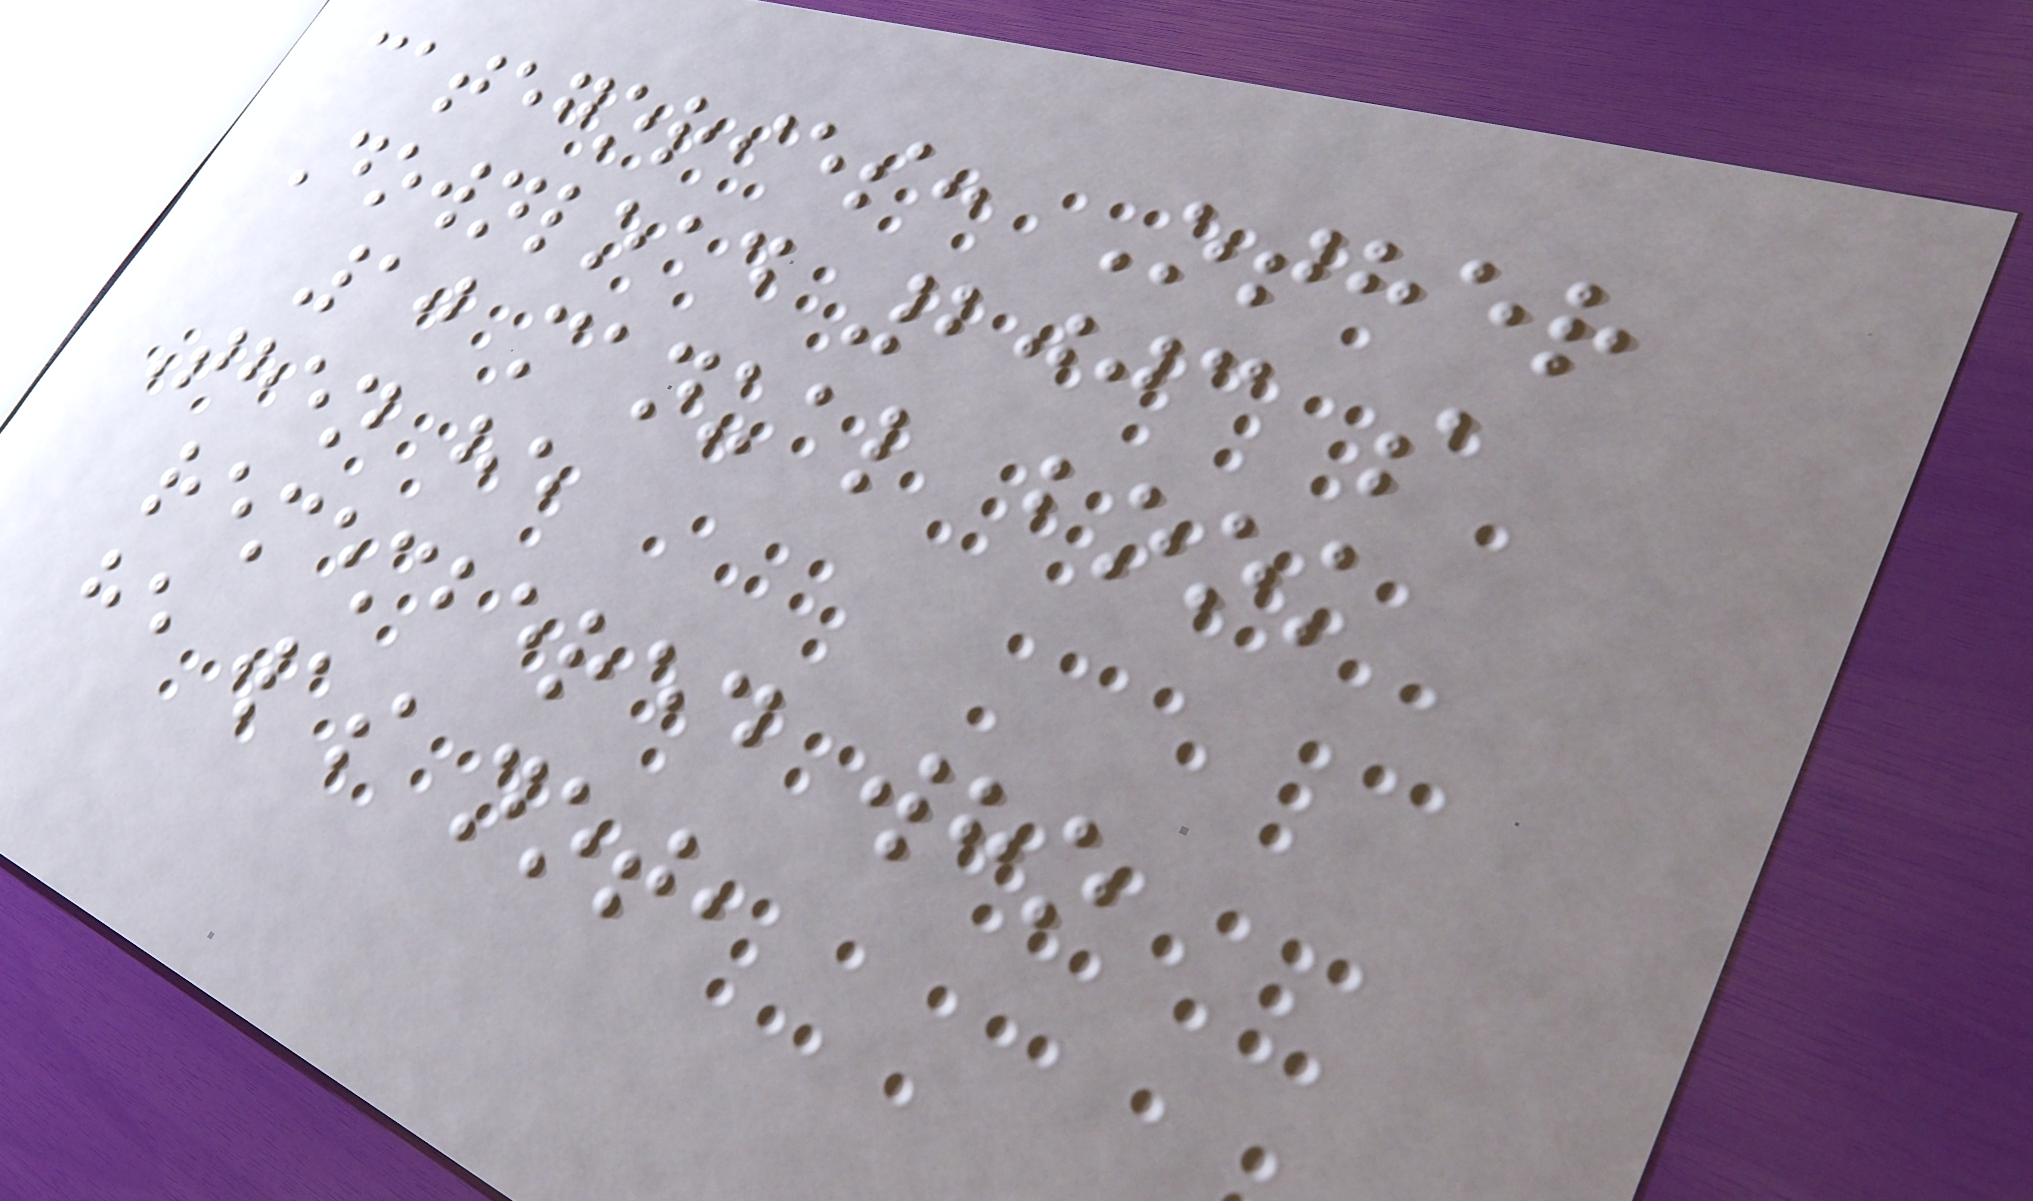categories: Other
Download 2003 s
10 manual book
Then he
remembered who
he was not,
